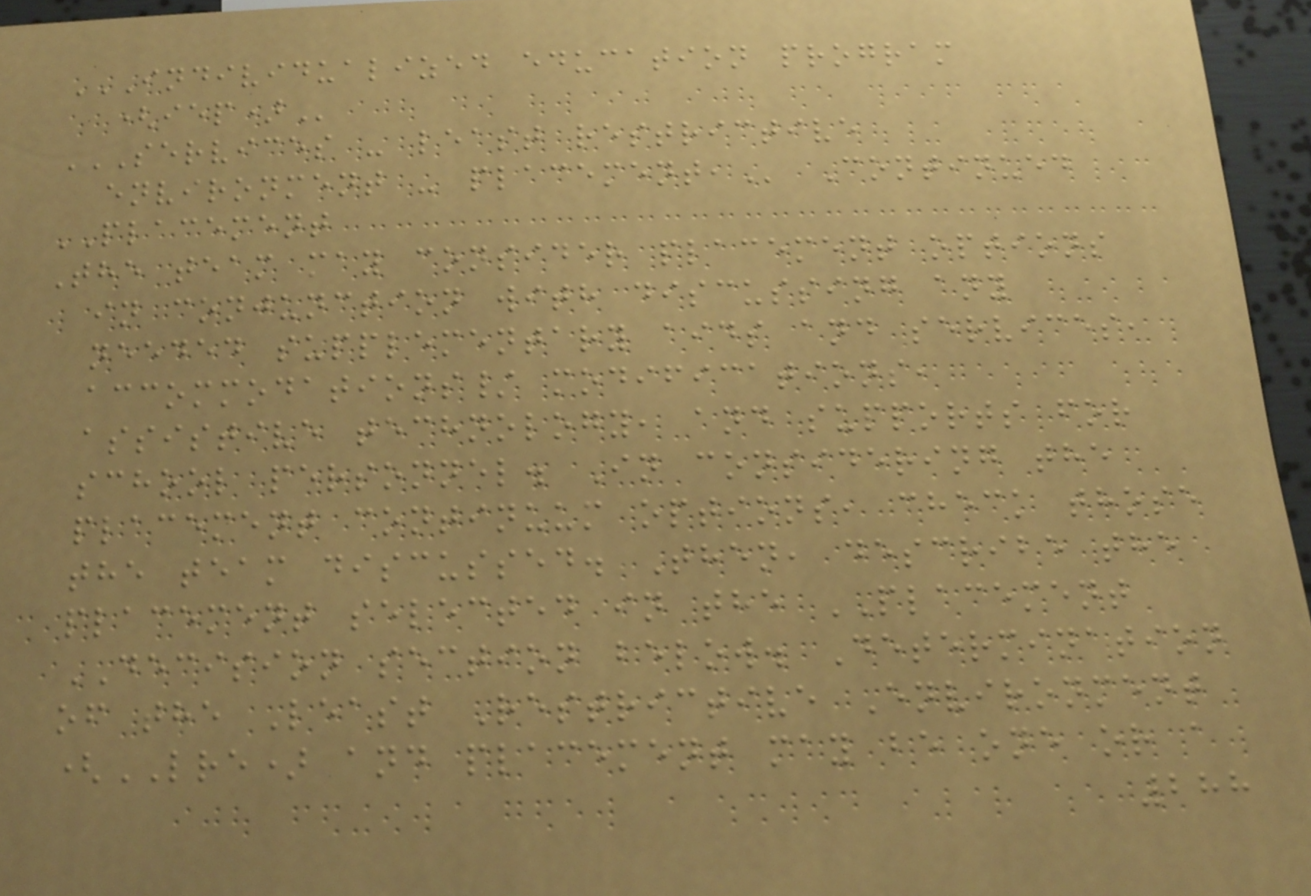INDIVIDUALIZED EDUCATION PROGRAM
(IEP)
SERVICES - LEAST RESTRICTIVE
ENVIRONMENT - PLACEMENT, Continued
PLACEMENT
The team may consider placement options
in conjunction with discussing any
needed supplementary aids and services,
accommodations/ modifications,
assistive technology, and supports for
school personnel. In considering the
placement continuum options, check those
the team discussed. Then, describe the
placement selected in the PLACEMENT
DECISION section below. Determination
of the Least Restrictive Environment
(LRE) and placement may be one or a
288
